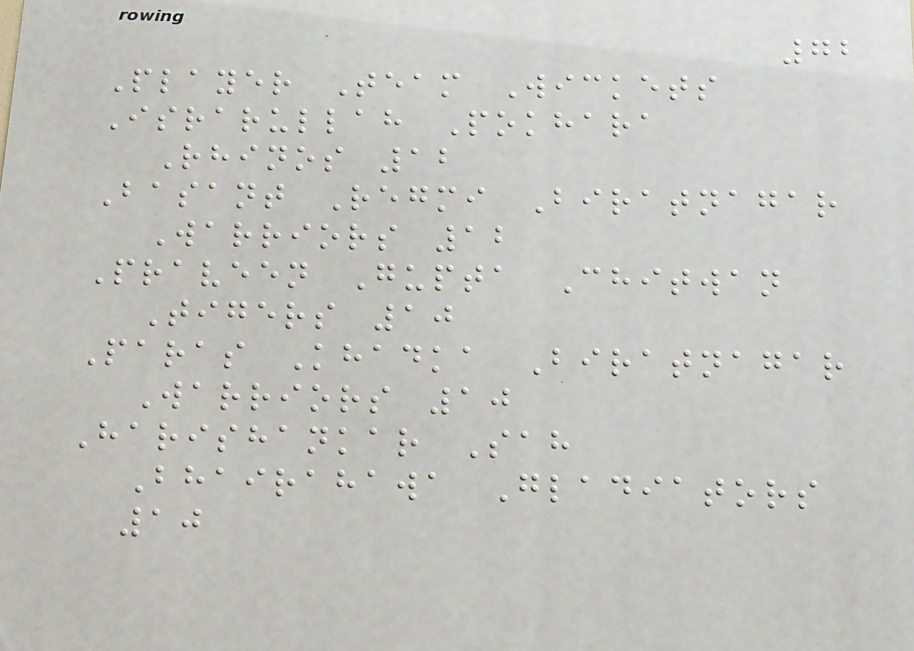72
Player Team Wickets
Israrullah Pokhara
Rhinos 12
Basant Regmi Biratnagar
Warriors 12
Praveen Gupta Chitwan
Tigers 10
Paras Khadka Biratnagar
Warriors 10
Harishankar Sah
Bhairahawa Gladiators
10
